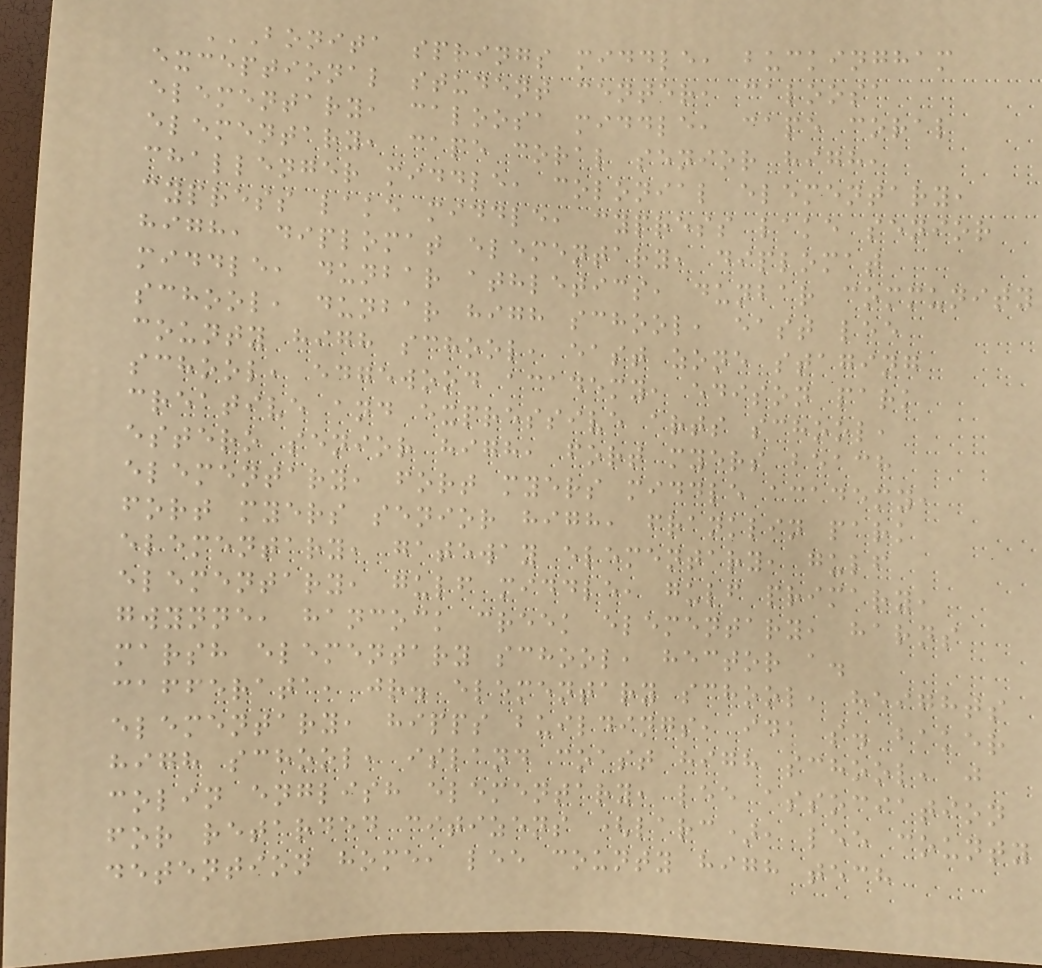BONITA SPRINGS MIDDLE, BUCKINGHAM
EXCEPTIONAL STUDENT CENTER, CALOOSA
ELEMENTARY, CALOOSA MIDDLE, CAPE CORAL
ELEMENTARY, CAPE CORAL SENIOR HIGH,
CHALLENGER MIDDLE, COLONIAL ELEMENTARY,
CYPRESS LAKE MIDDLE, CYPRESS LAKE SENIOR
HIGH, DIPLOMAT ELEMENTARY, DIPLOMAT
MIDDLE, DUNBAR ATHLETICS, DUNBAR COMMUNITY
SCHOOL, DUNBAR HIGH SCHOOL, EAST LEE
COUNTY HIGH SCHOOL, EAST ZONE STAGING
SCHOOL, EDGEWOOD ACADEMY, EDISON PARK
CREATIVE AND EXPRESSIVE ARTS SCHOOL,
ESTERO SENIOR HIGH, FORT MYERS BEACH
ELEMENTARY, FORT MYERS MIDDLE ACADEMY,
FORT MYERS SENIOR HIGH, FRANKLIN PARK
ELEMENTARY, GATEWAY ELEMENTARY, GULF
ELEMENTARY, GULF MIDDLE, GULF PRIMARY,
GWYNNE, HANCOCK CREEK ELEMENTARY, HARNS
MARSH ELEMENTARY SCHOOL, HECTOR A.
CAFFERATA, JR. ELEMENTARY SCHOOL, HEIGHTS
ELEMENTARY, HIPPS BUILDINGS, IDA S. BAKER
HIGH SCHOOL, ISLAND COAST HIGH SCHOOL, J
COLIN ENGLISH ELEMENTARY, LEE ASSOCIATION
FOR RETARDED CITIZENS (LARC), LEE COUNTY
DETENTION HOME, LEE COUNTY HIGH TECH
